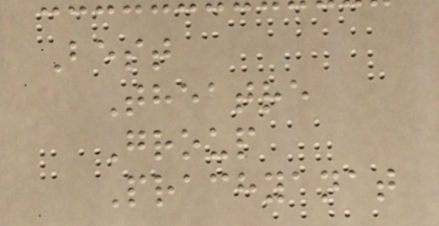Best
Theatre
Group
Prachyanat
